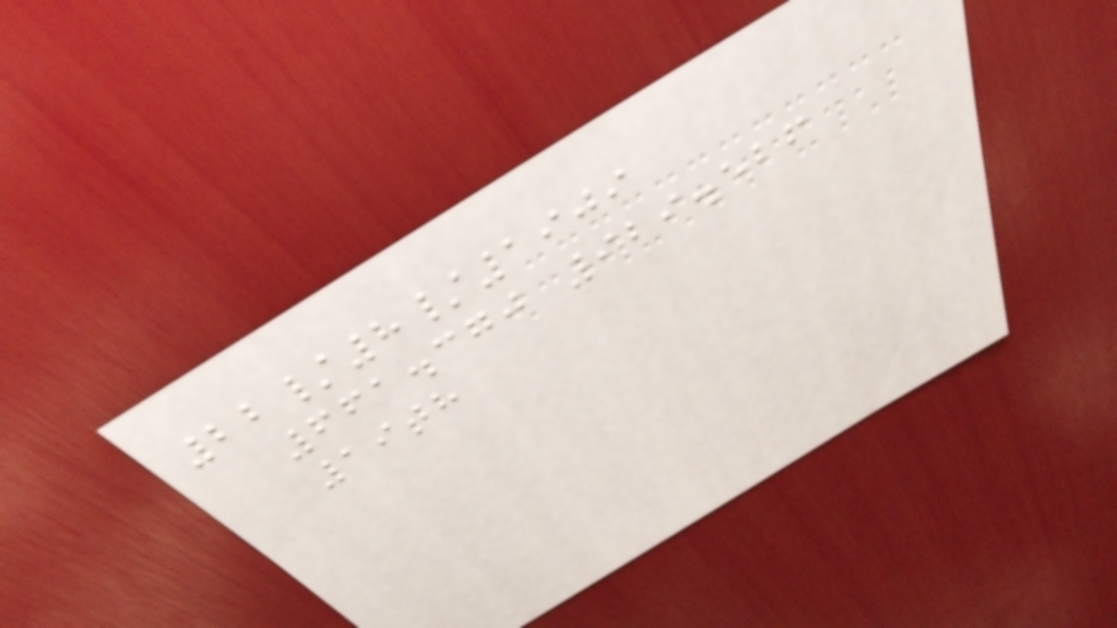22/8/1909
661.370 929.526
19th
